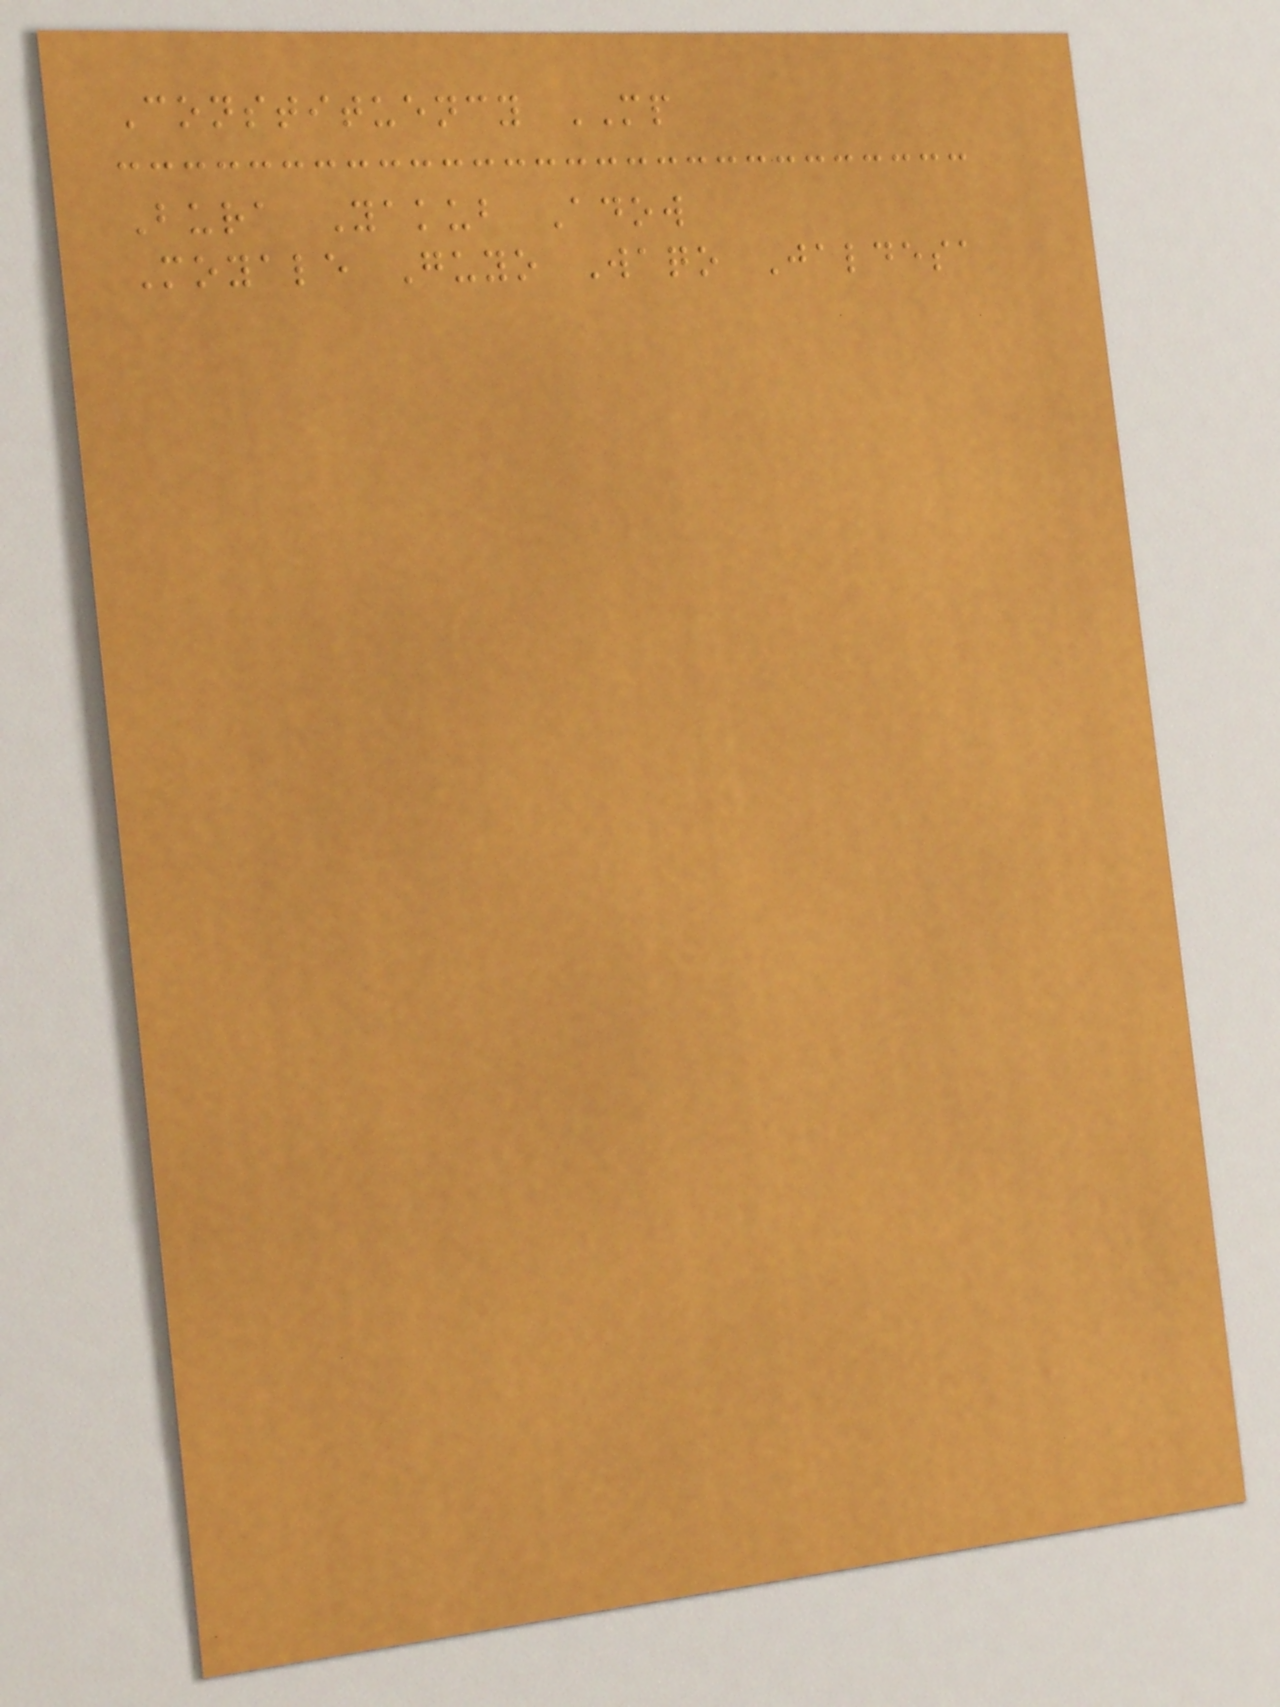Constituency MP
Bura Yakub Adow
Moyale Guyo Waqo Jaldesa
